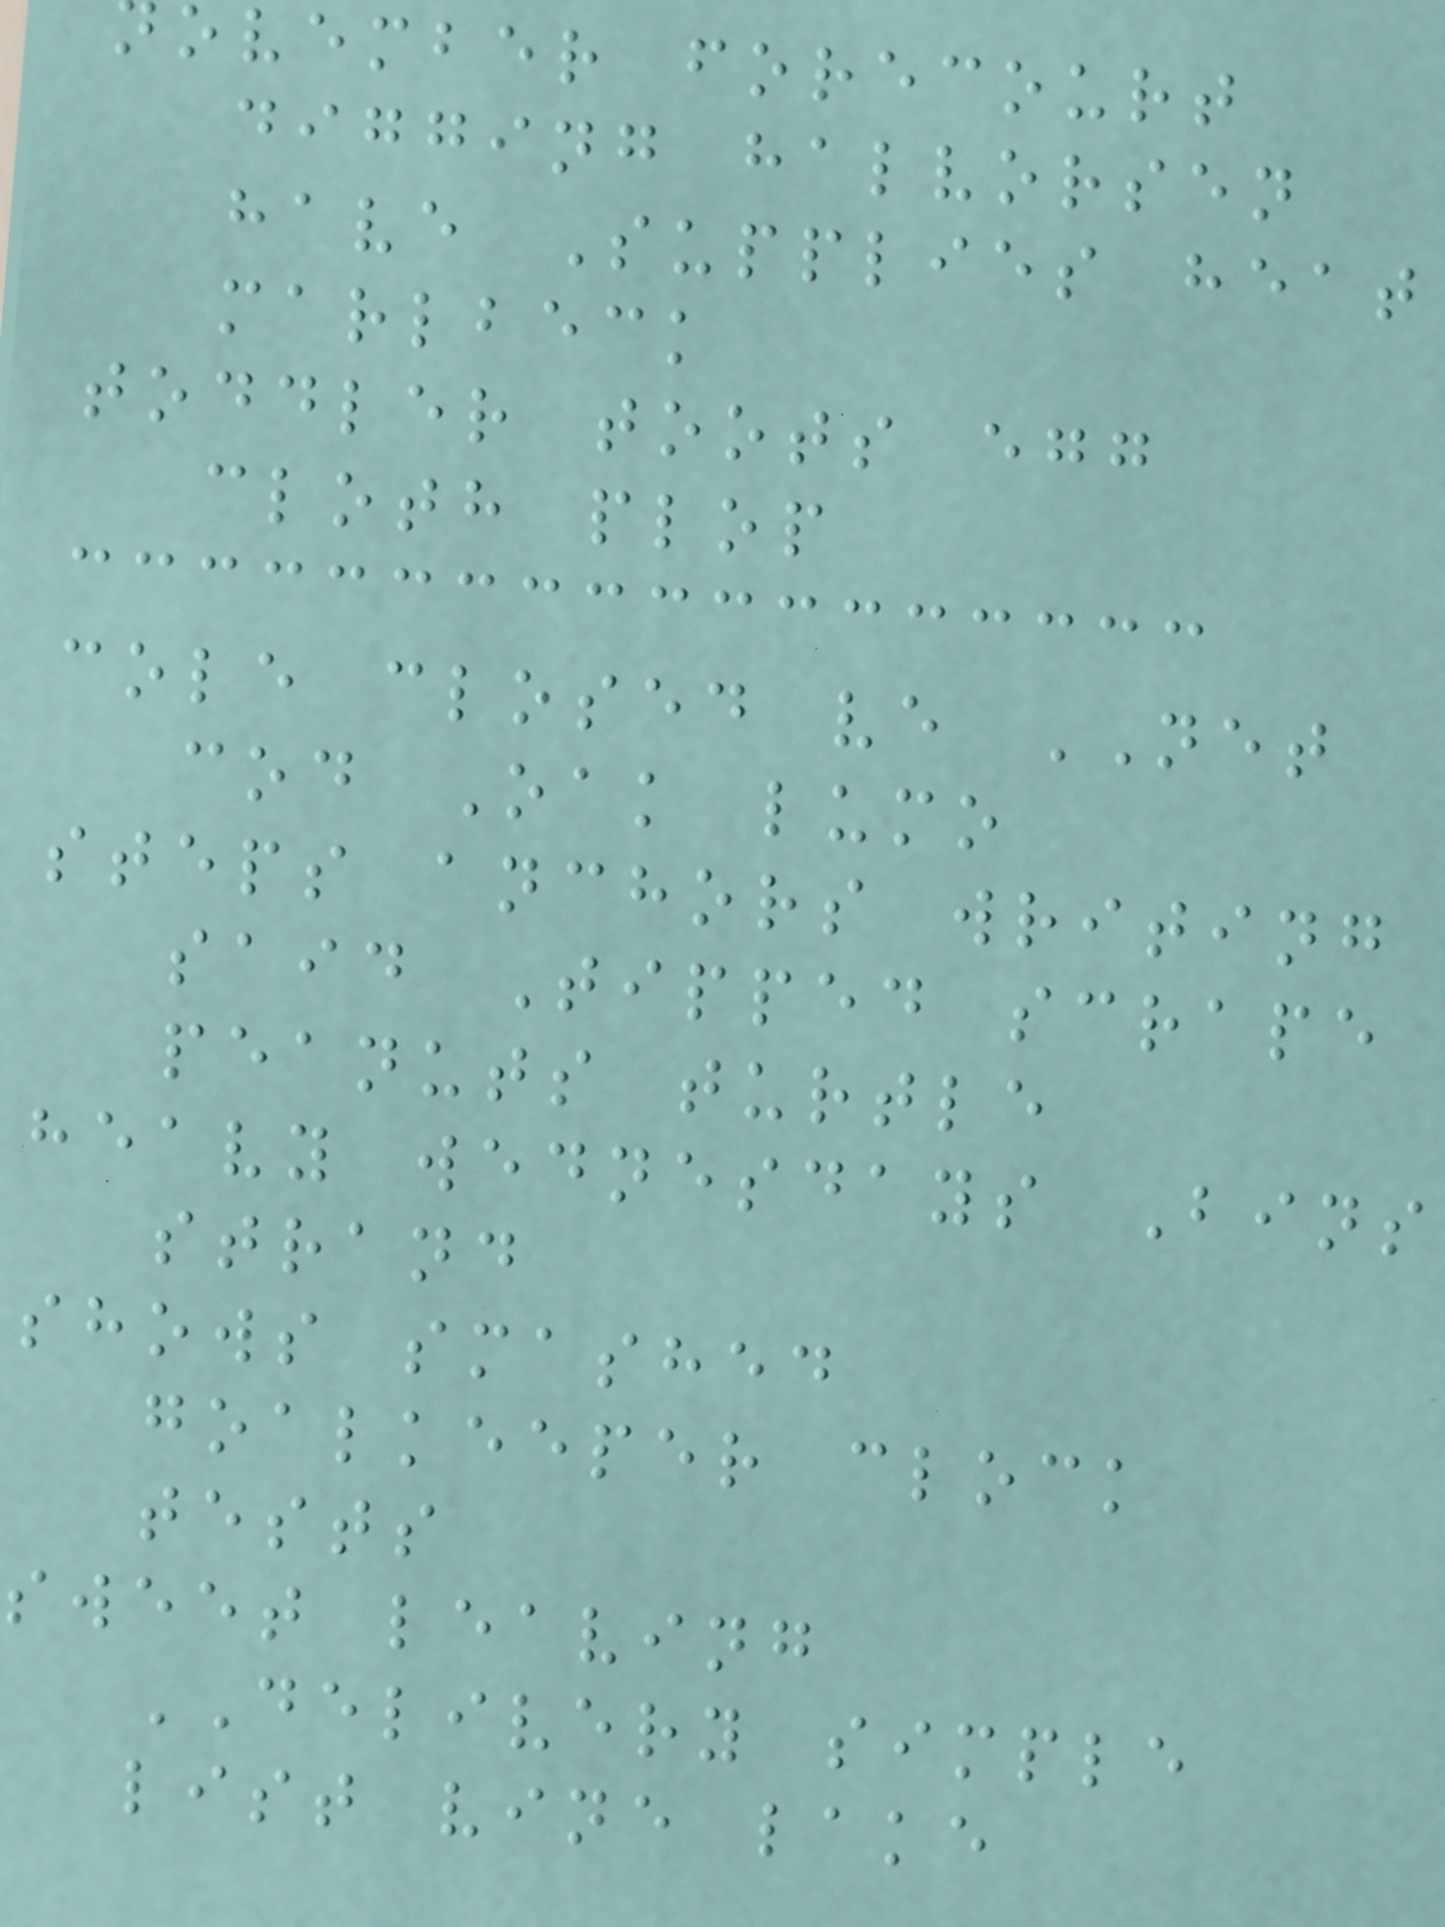ovember forecourt
digging halvorsen
have Supplies heat
marlbeck
toddler toots egg
cloth plop
cole closed ve NET
cod Oak lumo
steps anchors writing
said Tipped scrape
peanuts turtle
heavy wednesdays Bins
strand
shows smashed
goalkeeper clock
tests
sweet leaving
DELIVERY simple
list vine lake
